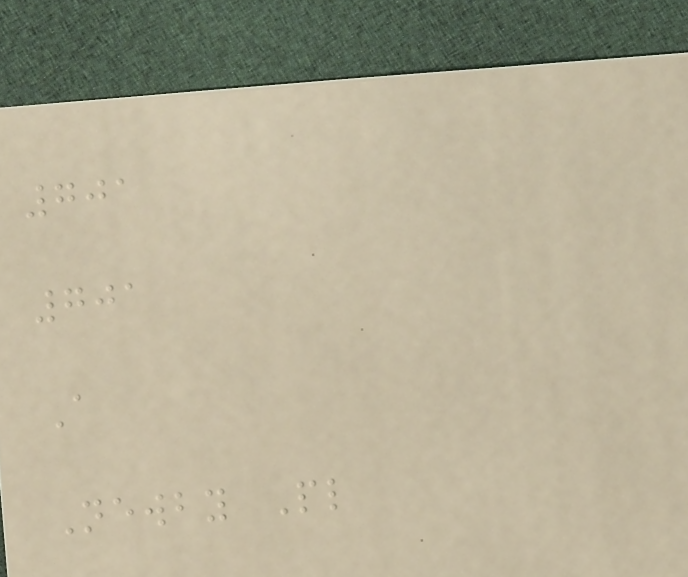701
701
A
Newby Pl
